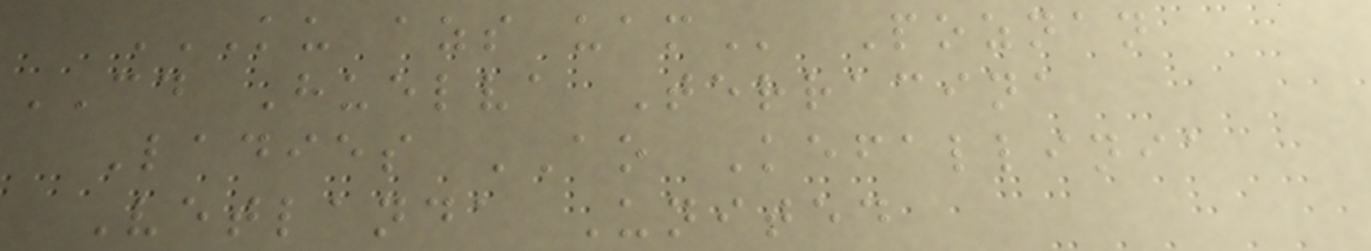KU AZS UAM Poznan
CD Huelva Terracina
Ladies AO Kefallinia
Vetlanda United
